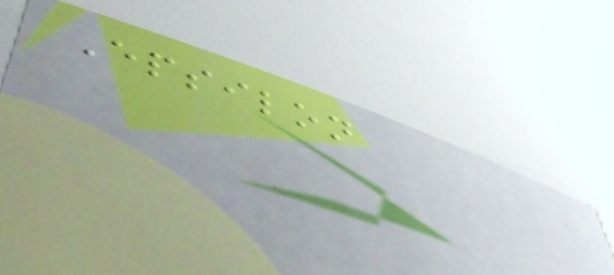Epsilon
